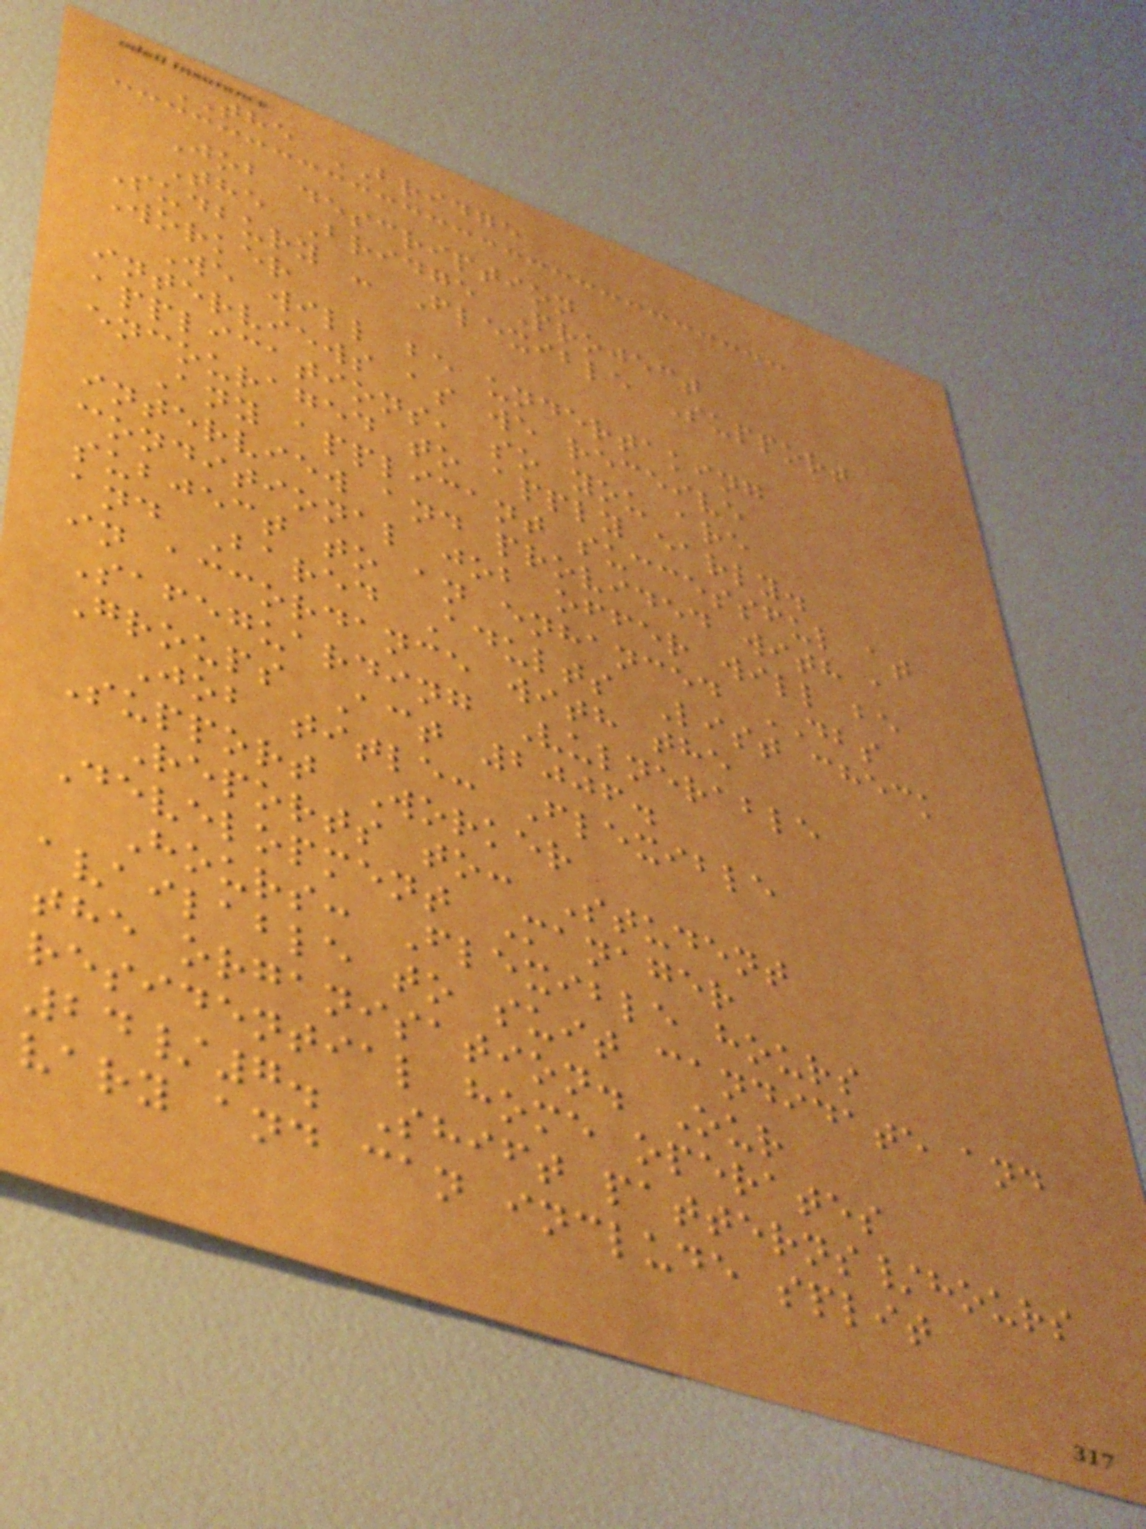THE BRIDGE
Job description
The Bridge Project
Sudbury - Flexible Support
Worker
We will be undertaking
interviews as we receive
applications, so you are
encouraged to apply early.
Any applicant successful at
interview and provided with a
conditional job offer will be
subject to an enhanced DBS
and Bared Adults List check
in accordance with the
Safeguarding Vulnerable
Groups Act 2006.
Job title: Flexible
Support Worker
Reports to: Student
Development Manager
Hours: Flexible hours
available to suit candidate and
the organisation. Our
residential home operates
24/7. Shift patterns/hours
vary and can include split
